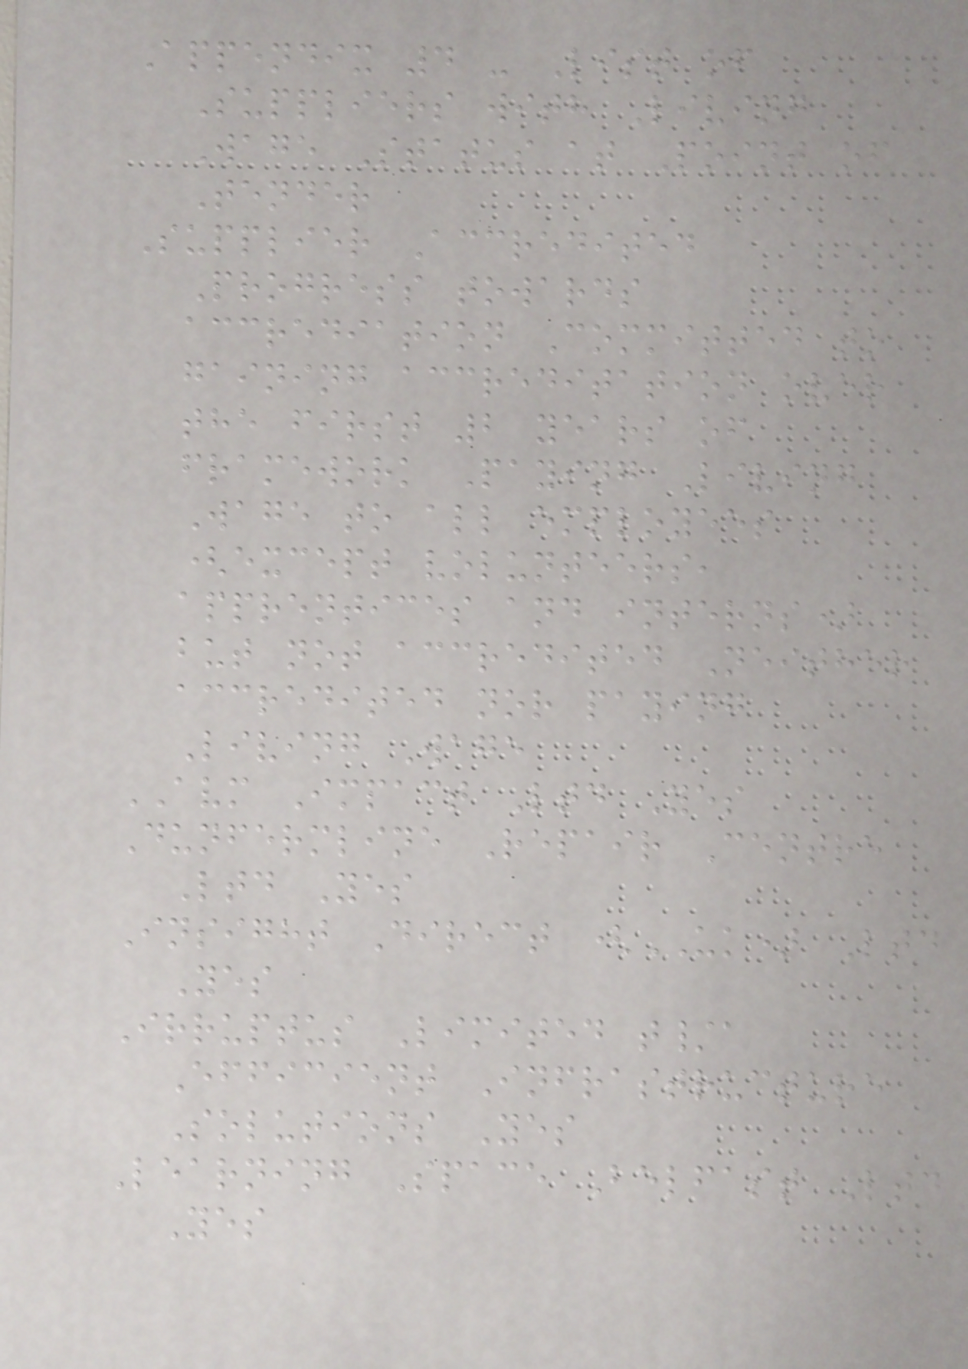Appendix 4 - List of
Suppliers with Living
Wage Status at Point of
Tender
Supplier Accredited
Progress towards
accrediation Committed to
gaining accreditation over
the first 2 years of
framework Paying Living
Wage to all employees
(except volunteers,
apprentices and interns)
but not accredited Neither
accredited nor paying
Living Wage
AVM Impact Ltd Yes
Dunfermline Repair Centre
Ltd Yes
Insight Direct (UK) Ltd
Yes
Irruptus Limited t/a
Efficient Infrastructure
Solutions Yes
Learning Space Belfast Ltd
Yes
